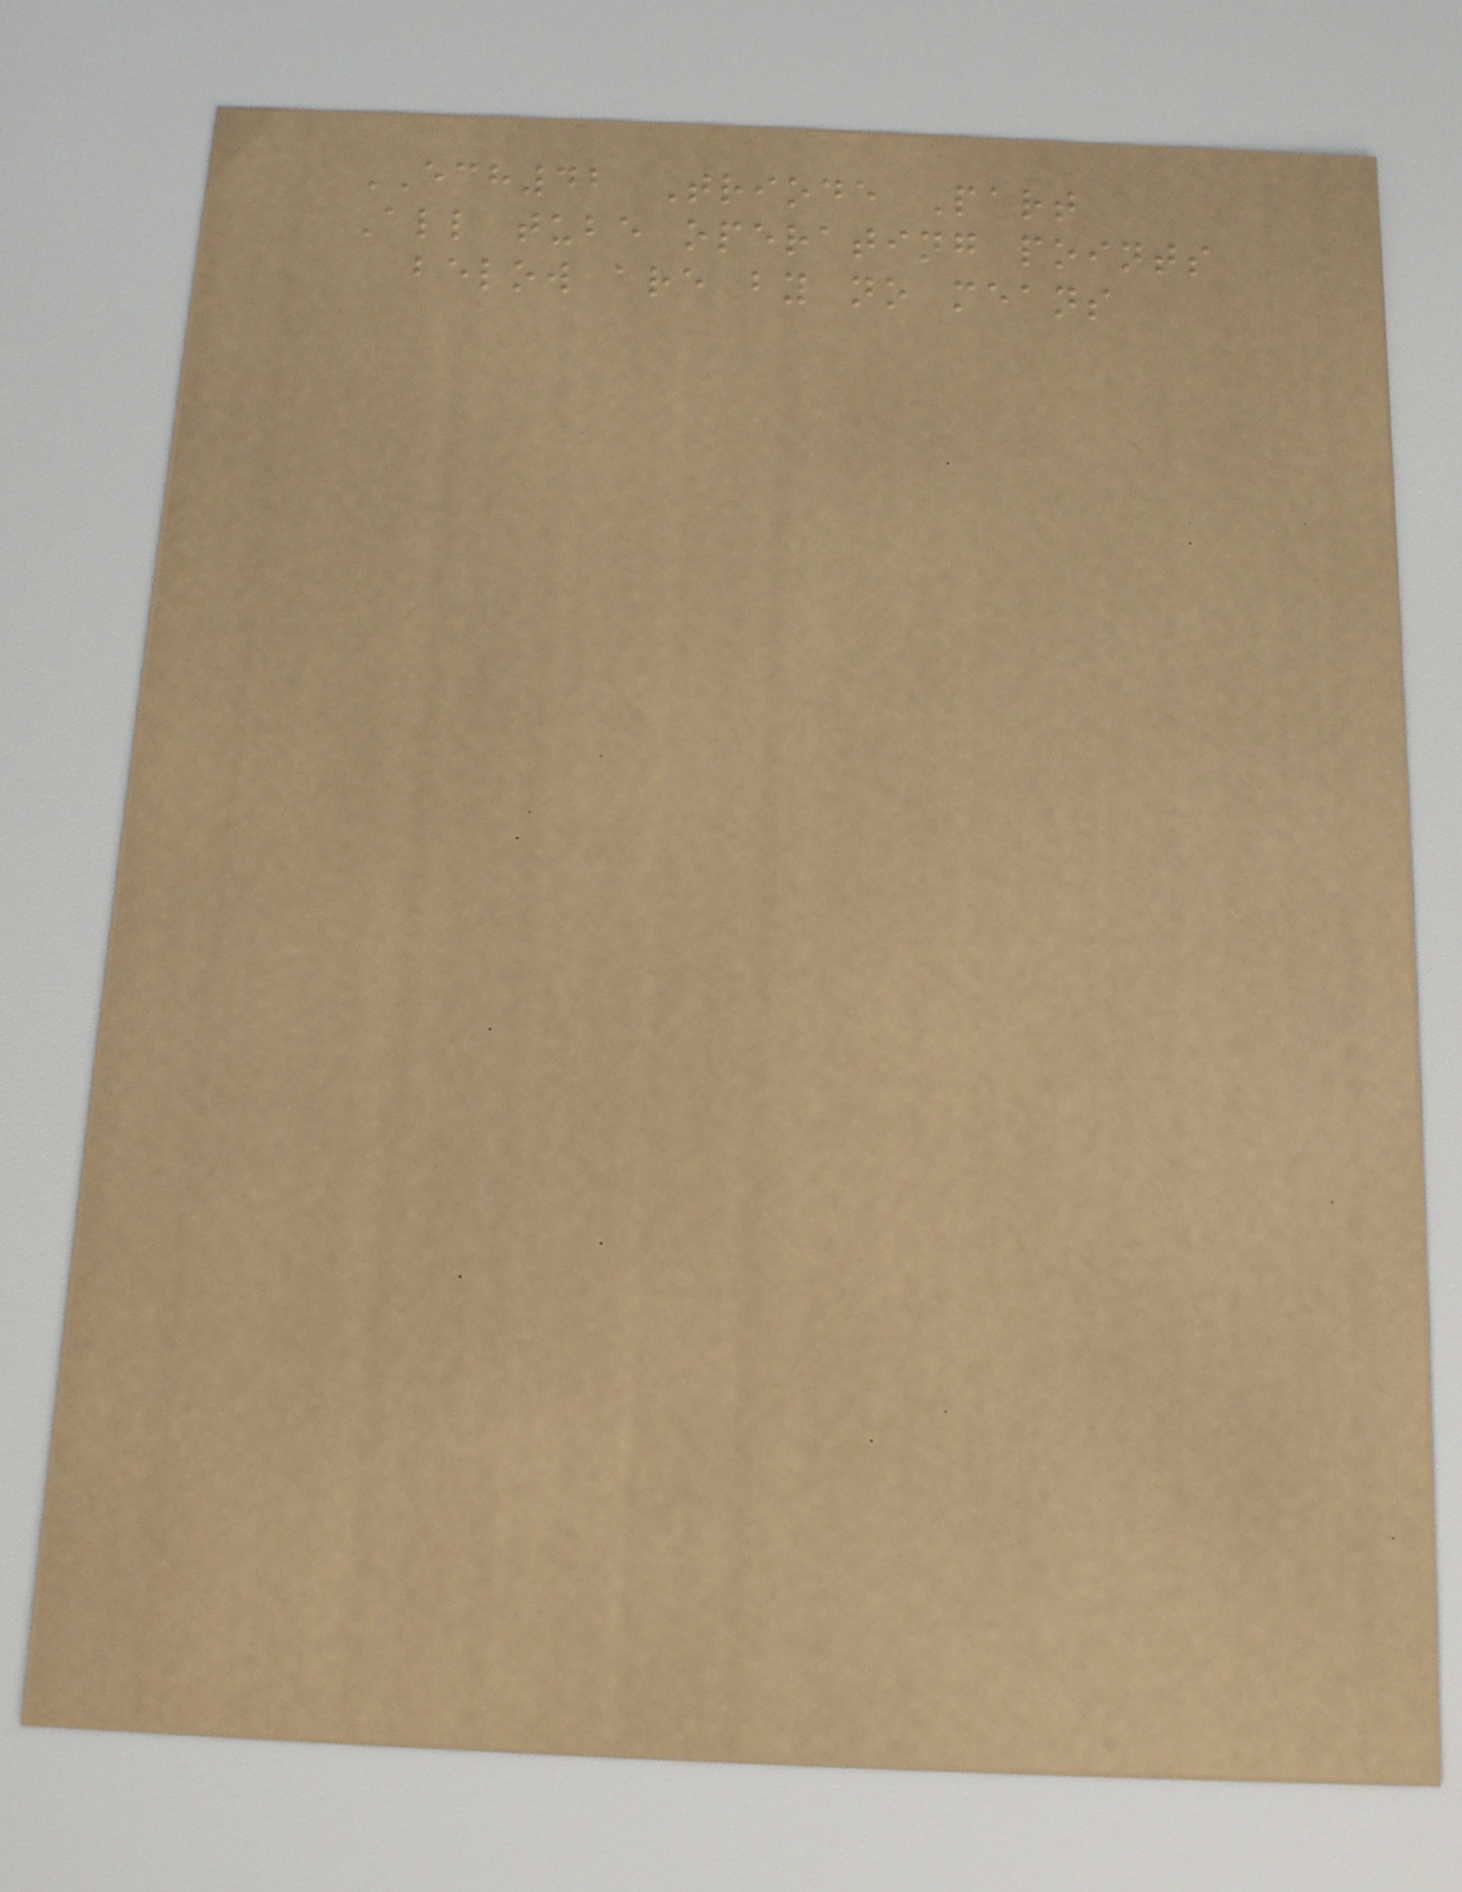ECH42 Triode Part
All tube operating points
below are by no means
